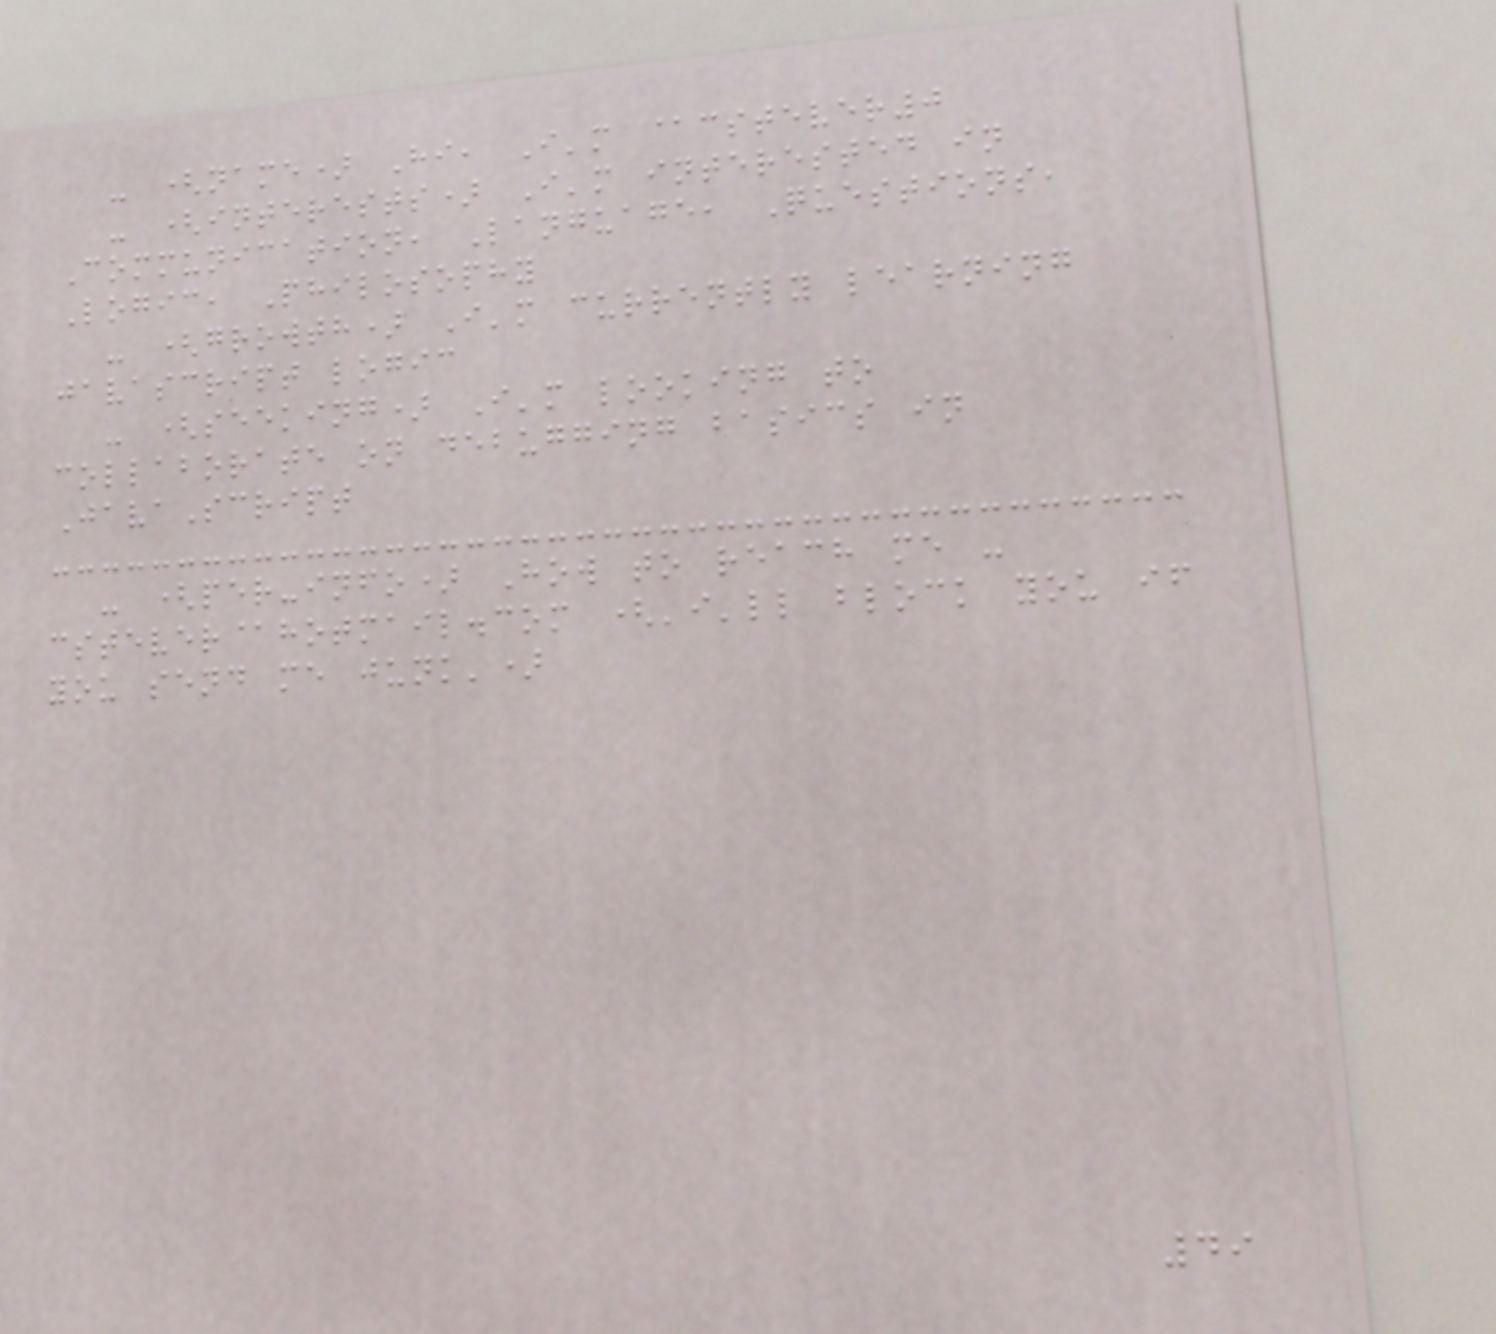- (name) Hi, I'm @cstever0
- (interests) I'm interested in
Communication, Language, Questions,
Logic, Philosophy
- (growth) I'm currently learning
javascript logic
- (seeking) I'm looking to
collaborate on debugging basics in
JavaScript
- (per-info) How to reach me -
cstever@hotmail.com ('i'll block you if
you send me junk')
49
